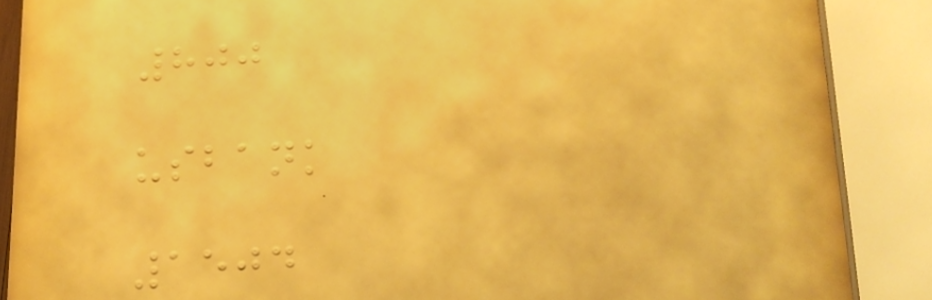800
usbank
1504
